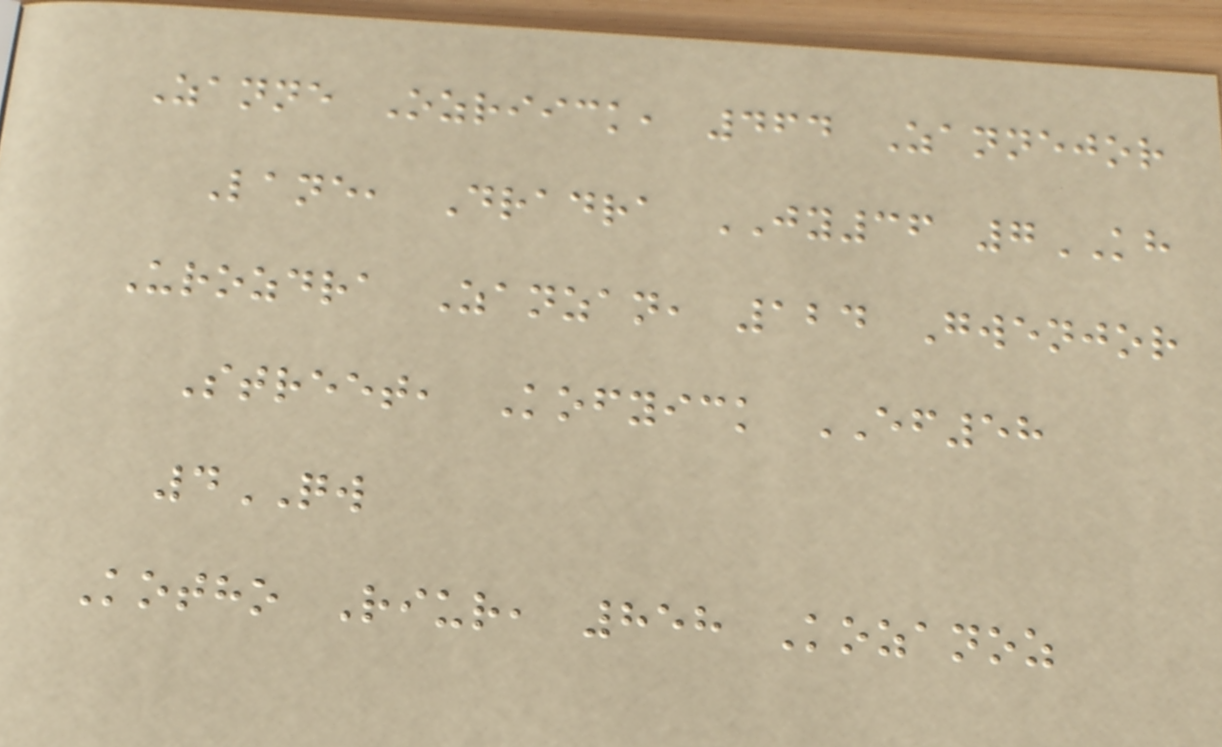Zanne Ozriick, 464 Zannejor
Lane, Dradra JY36 7KH
Urozdra Zanzan, 124 Gwenjor
Street, Kofyick EF58
4QW
Kotho Riur, 858 Kozanoz
